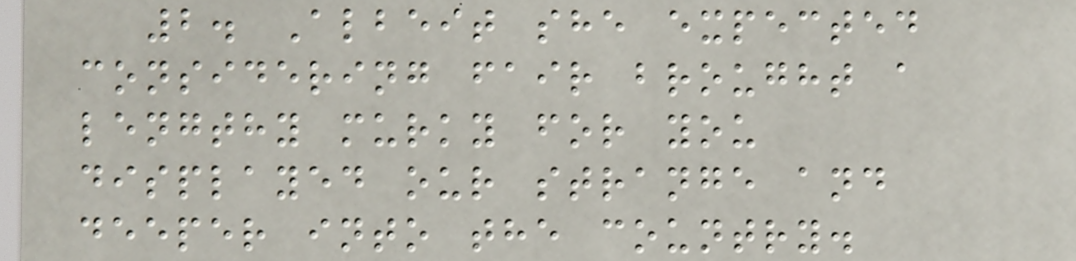2. Albeit she expected
considering fair brought a
lengthy murky for you
displayed our strange and
deeper into the country.
